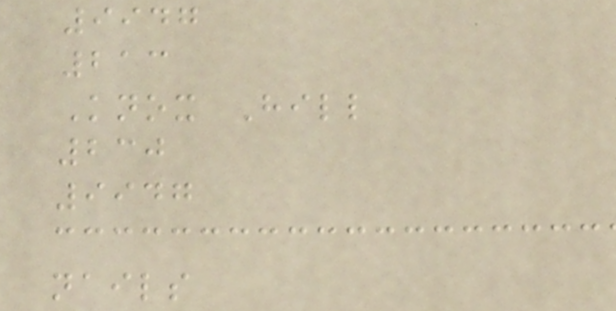9947
213
Knox Hill
230
9947
nails
